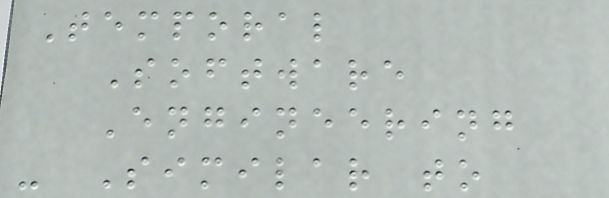Temporal
Software
Engineering
- Similar to
